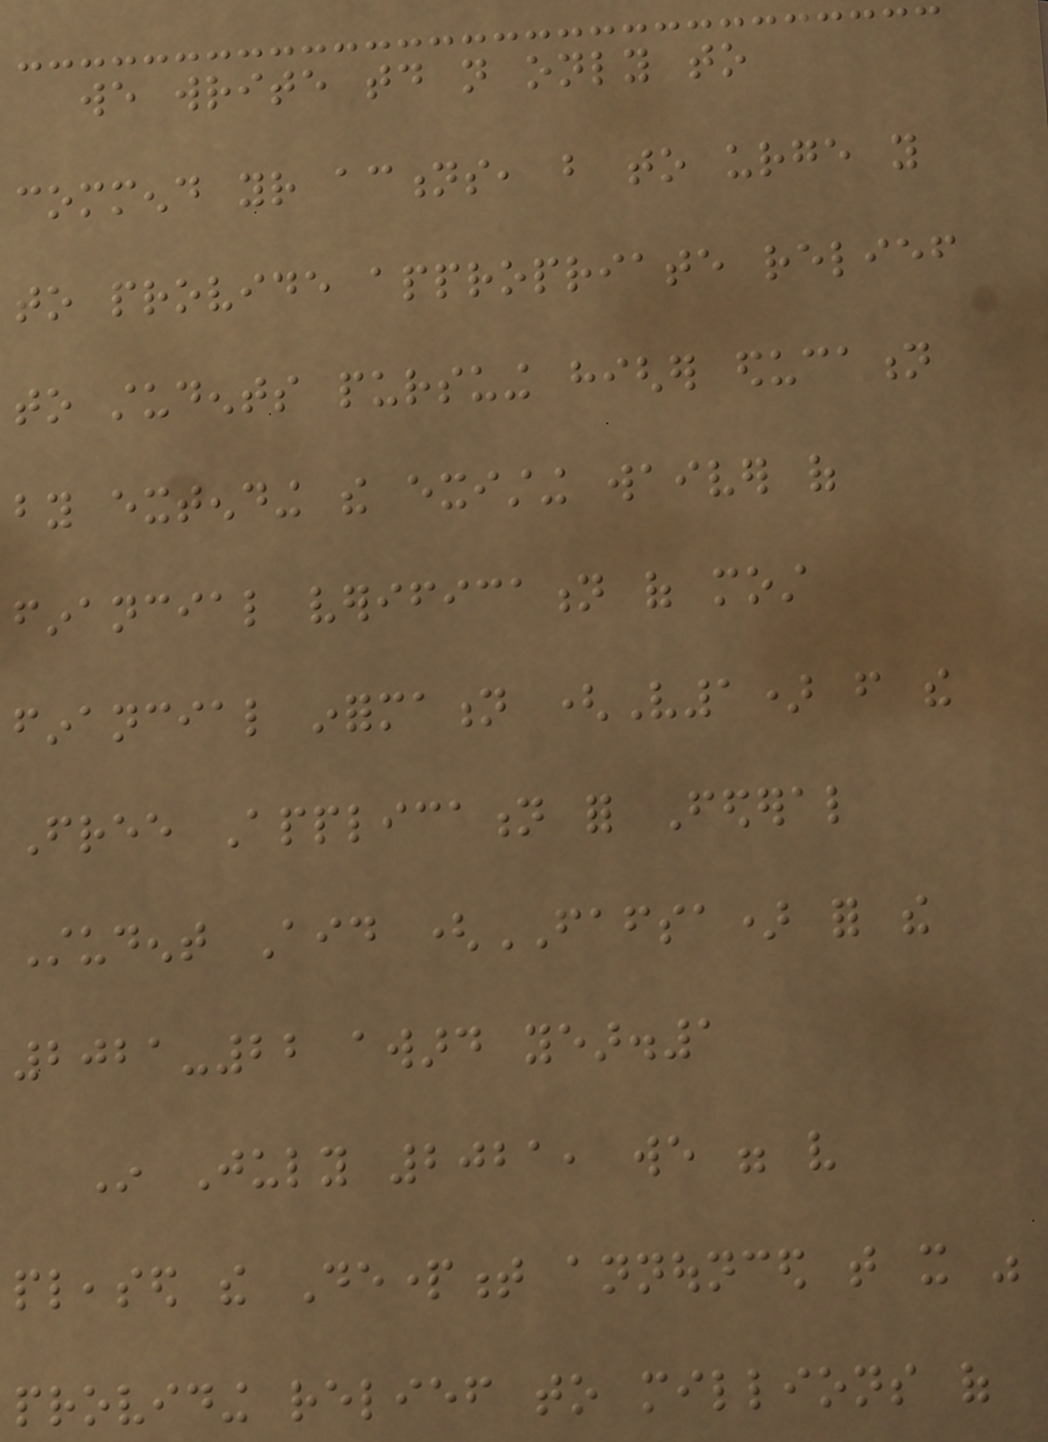we write today not only to
commend your actions, but to urge you
to provide appropriate relief
to students pursuing higher education
by extending the existing waiver of
financial verification of most
financial information (V1) from the
Free Application for Federal
Student Aid (FAFSA) for the
2021-22 award year.1
In July 2021, we were very
pleased the Department announced that it was
providing relief to millions of
